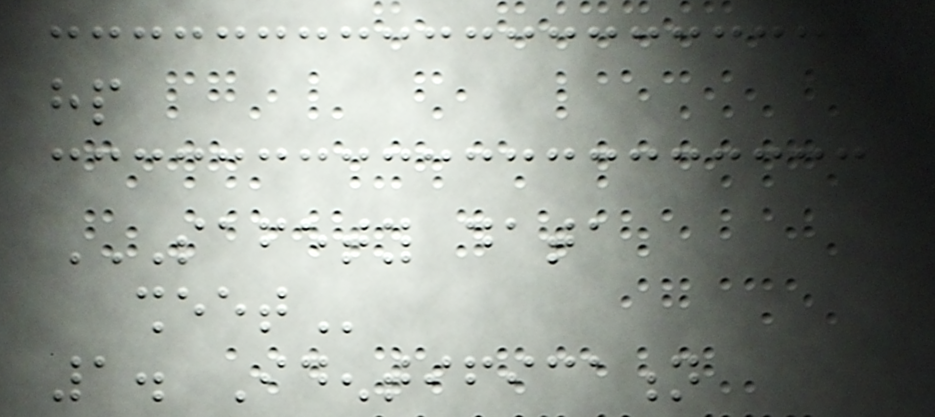hp
SAFETY DATA
SHEET
1. Identification
